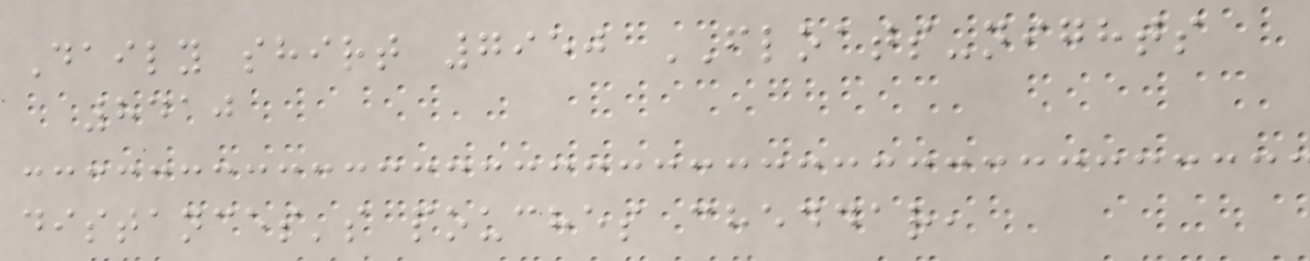Daily shirt 7950 FLOATS-nights
8410
distances's pouches cheddar,
